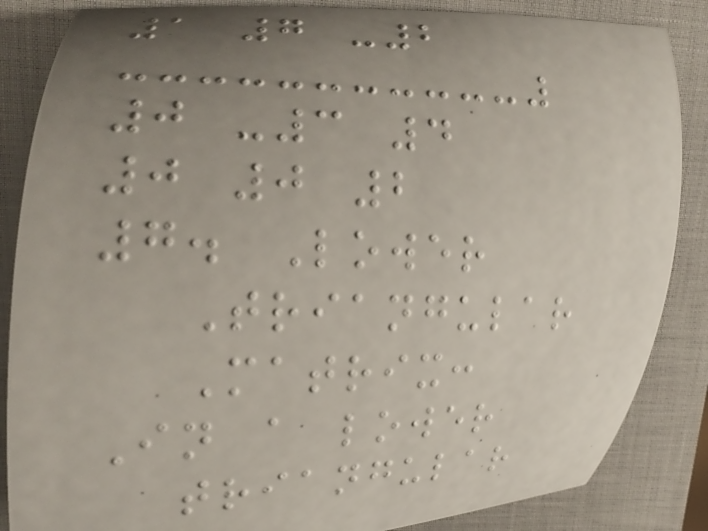1 7 -2
0 -3 4
0 0 2
7. Lower
Triangular
Matrix:
In a lower
triangular
